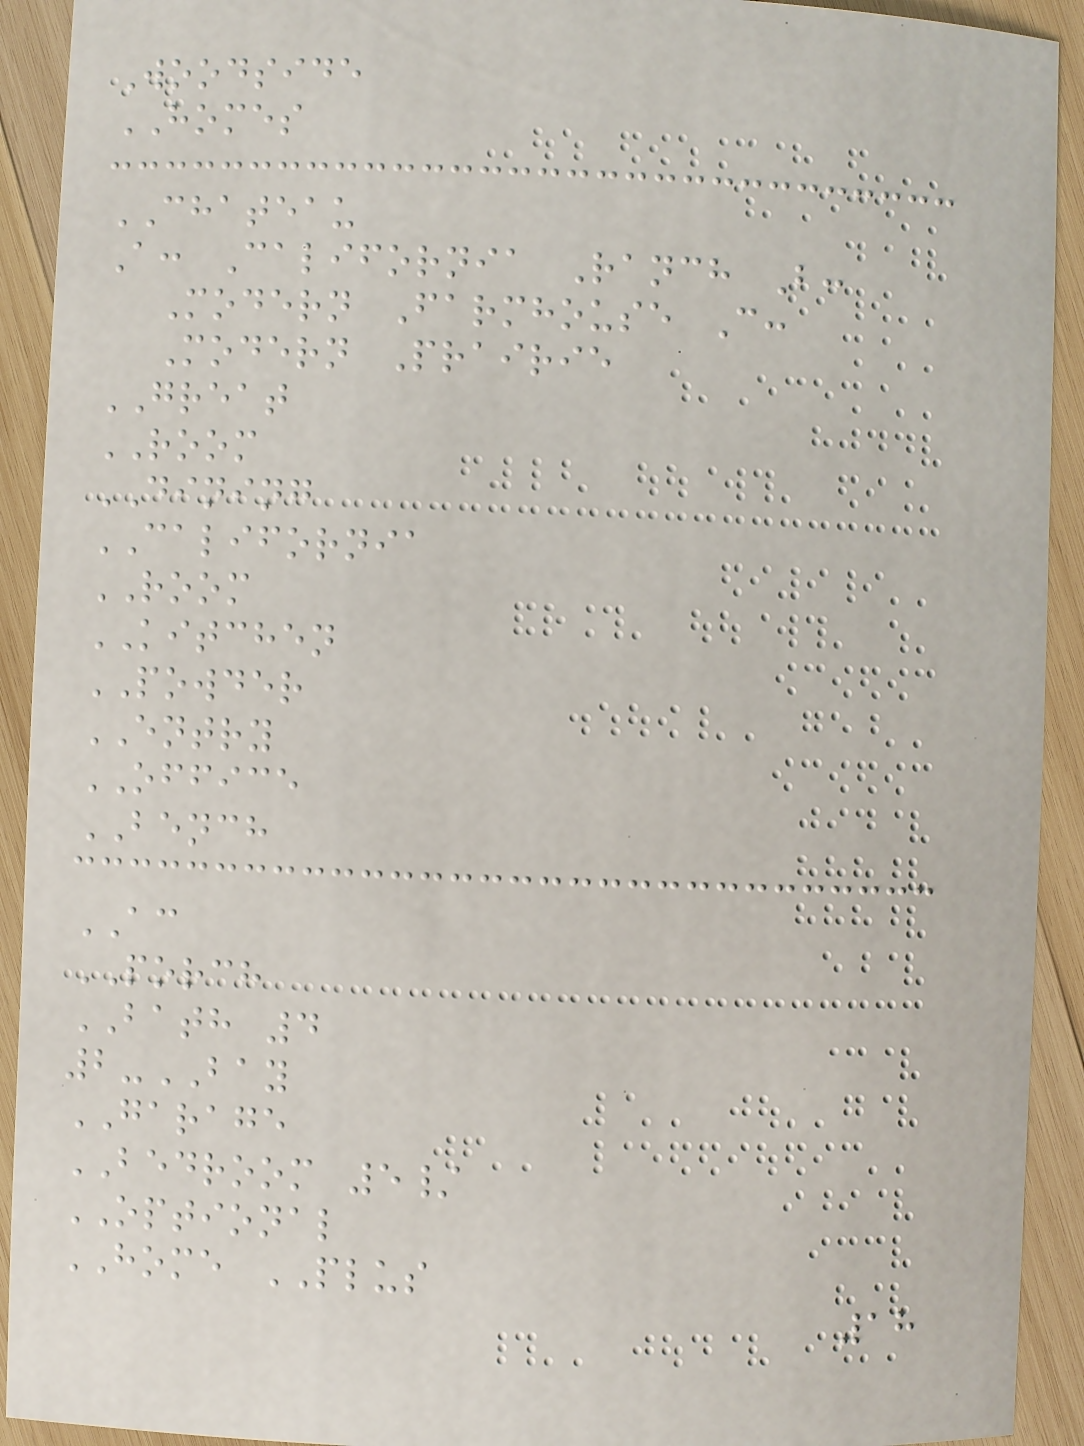Woodside
HOMES
CHATEAU
A: California Ranch B:
Modern Farmhouse C:
Modern Prairie
GREAT
ROOM
DINING
CALIFORNIA
ROOM
KITCHEN
POWDER
ENTRY
OFFICE
BENCH
AC
PORCH
BATH 4
2-BAY
GARAGE
BEDROOM 5/
OPTIONAL
HOME PLUS
18
